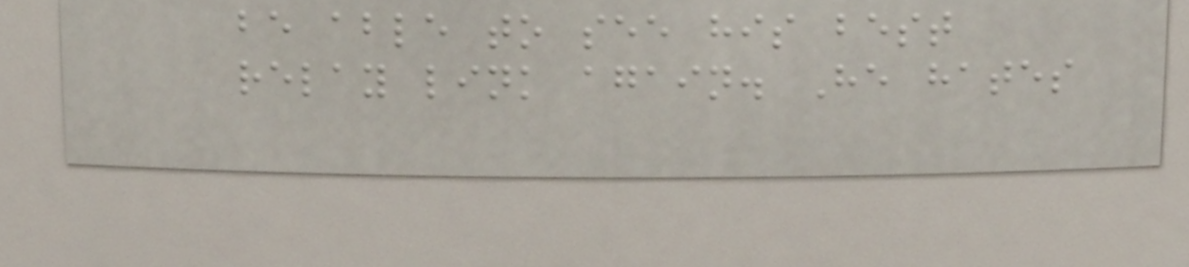be able to see his best
relay link again. He hates
